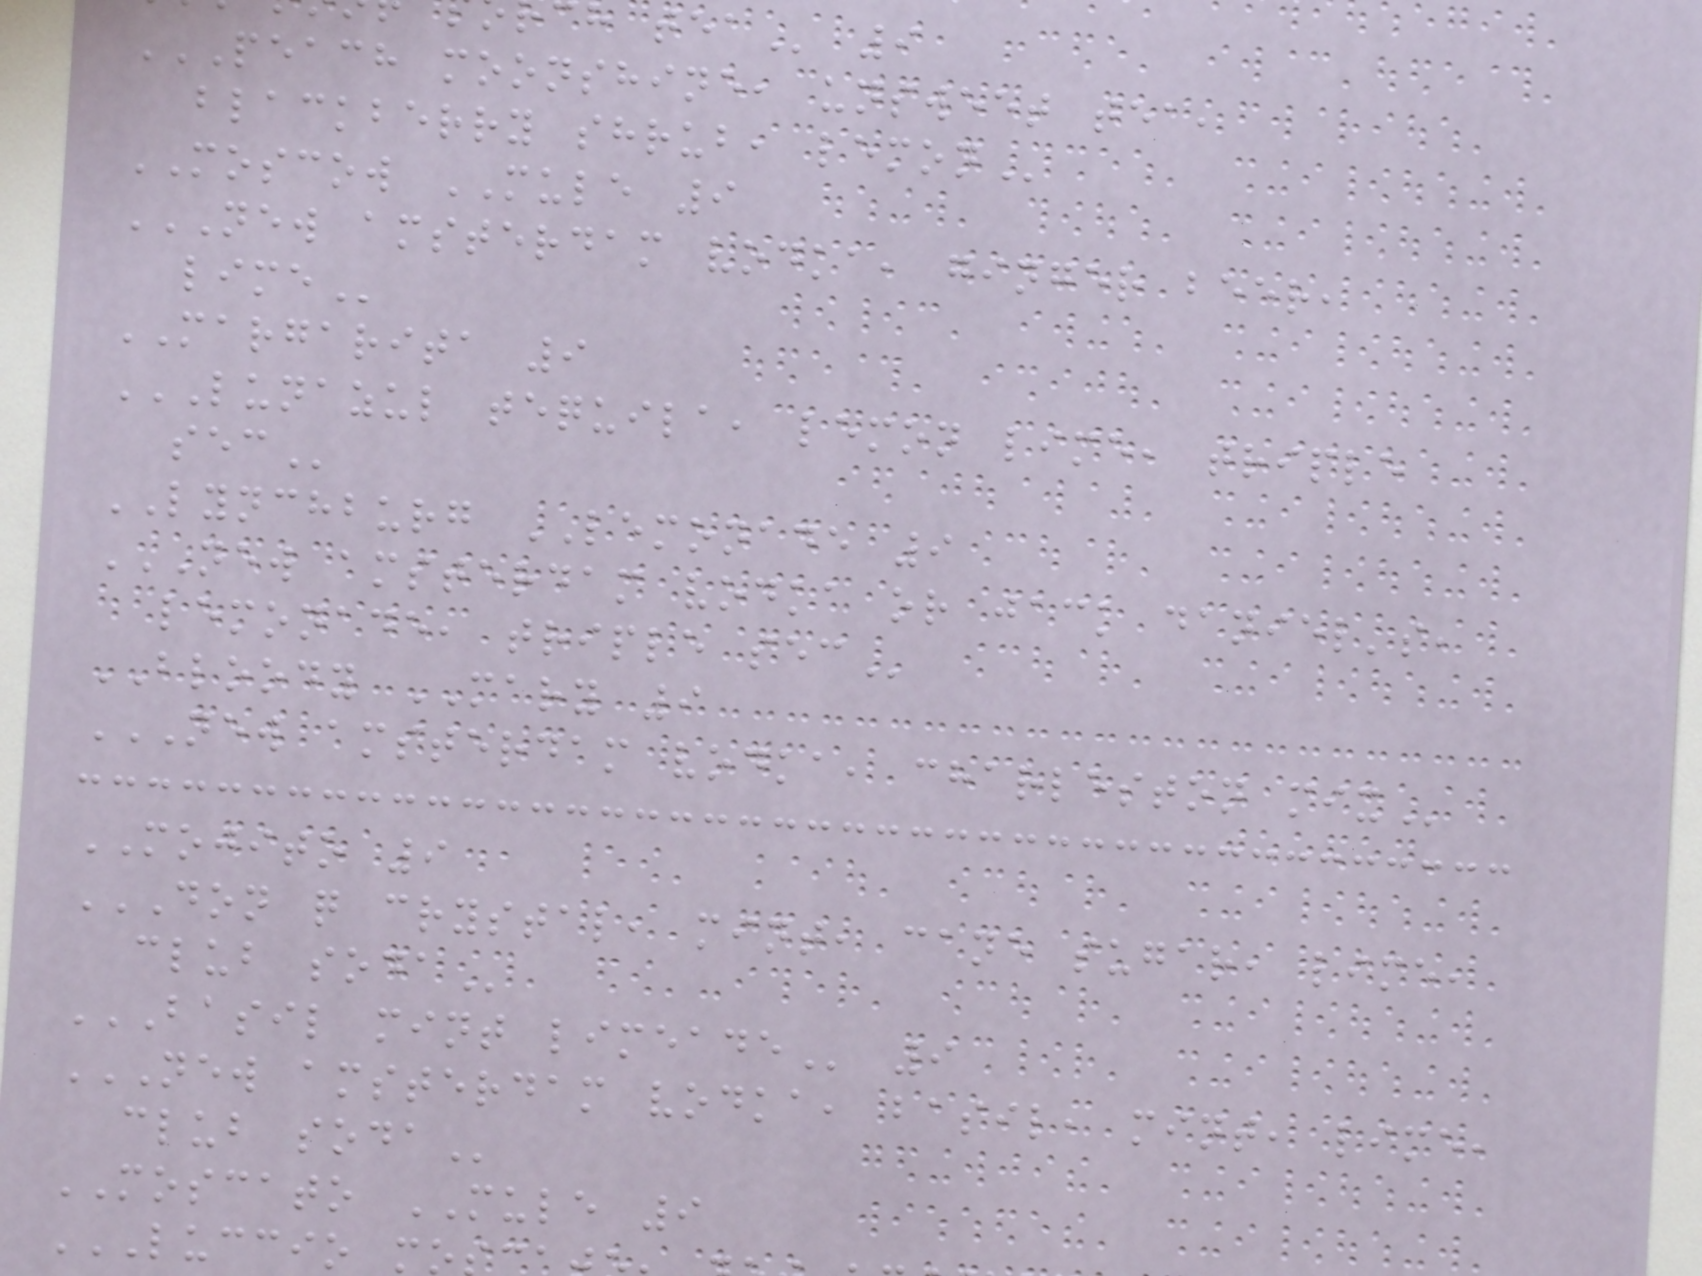PEACH MOONSHINE, UNSWEET TEA,
blackberry shrub,
MOSCOW MULE 9
NEW AMSTERDAM VODKA, GINGER BEER,
MARGARITA 9
LUNAZUL TEQUILA, LEMON LIME, TRIPLE
LYNCHBURG LEMONADE 9
NEW AMSTERDAM VODKA OR JACK DANIEL'S,
lemonade, triple
BLOODY MARY 9
NEW AMSTERDAM VODKA, CHARLESTON MIX
MOJITO 9
DON Q CRYSTAL, MINT, CANE SUGAR, LIME,
club
BASIL MINT LIMEADE 9
NEW AMSTERDAM VODKA, BASIL, MINT, LIME,
club
MOSCATO MULE 9
